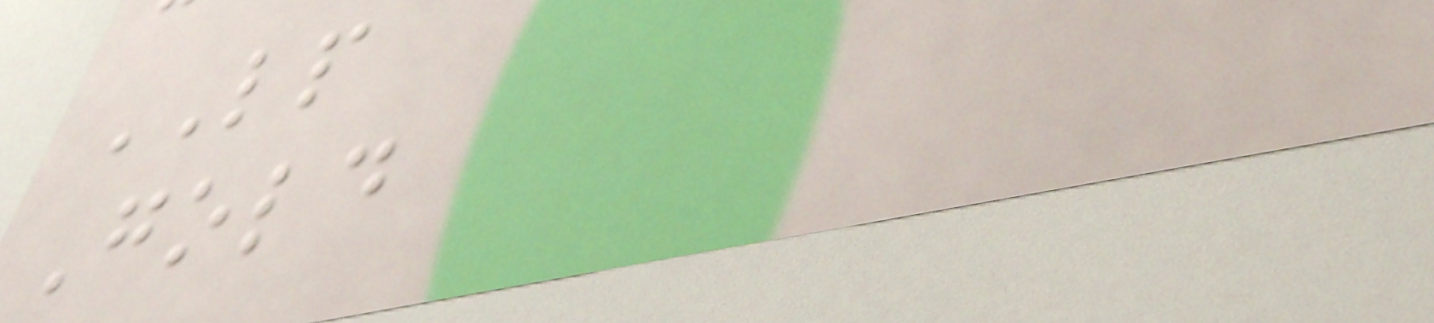LP
Gold
